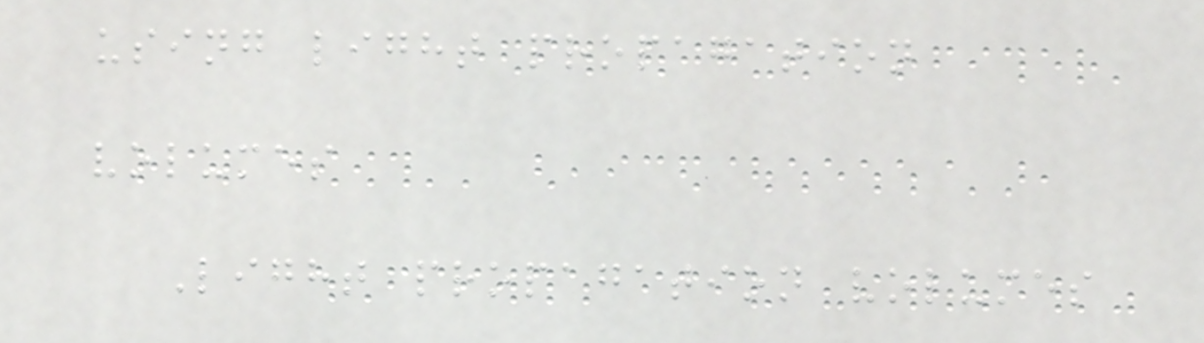using light propagation
volumes
Light propagation volumes
